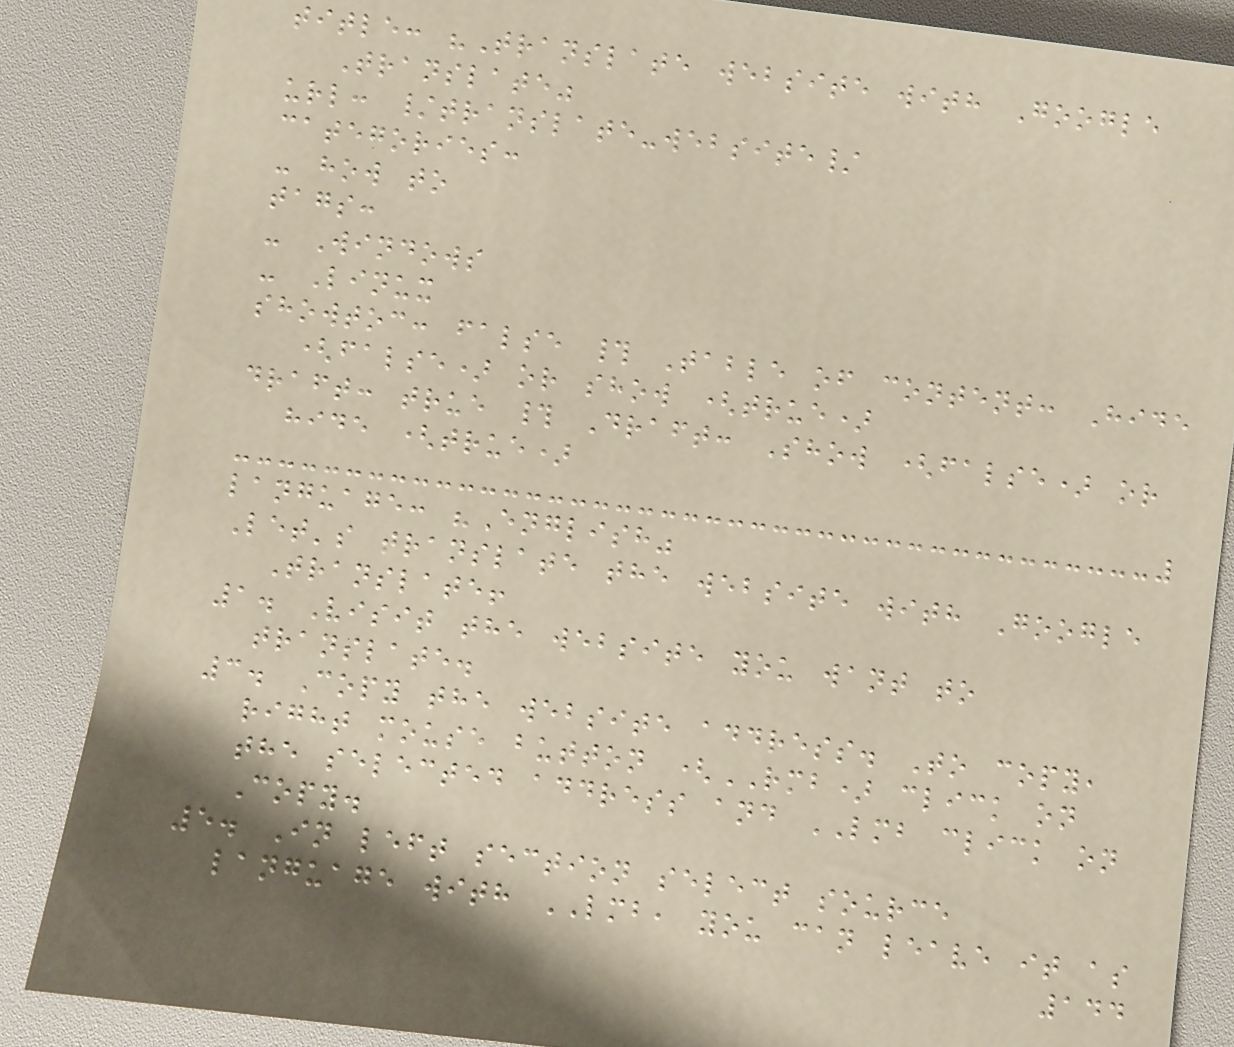title: "Translate website with Google
Translate"
url: /translate-website/
categories:
- how to
tags:
- Windows
- Linux
showtoc: false # Table of content: Hide
(false) or show (true)
draft: true # Draft: Show (false) or
hide (true)
language: "English"
Let's translate the website with Google
Translate!
1. Visit the website you want to
translate.
3. Copy the website address. To copy,
right mouse button (RMB) click on
the selected address and LMB click on
Copy.
5. In left section select source
language with LMB, you can leave it as
144
